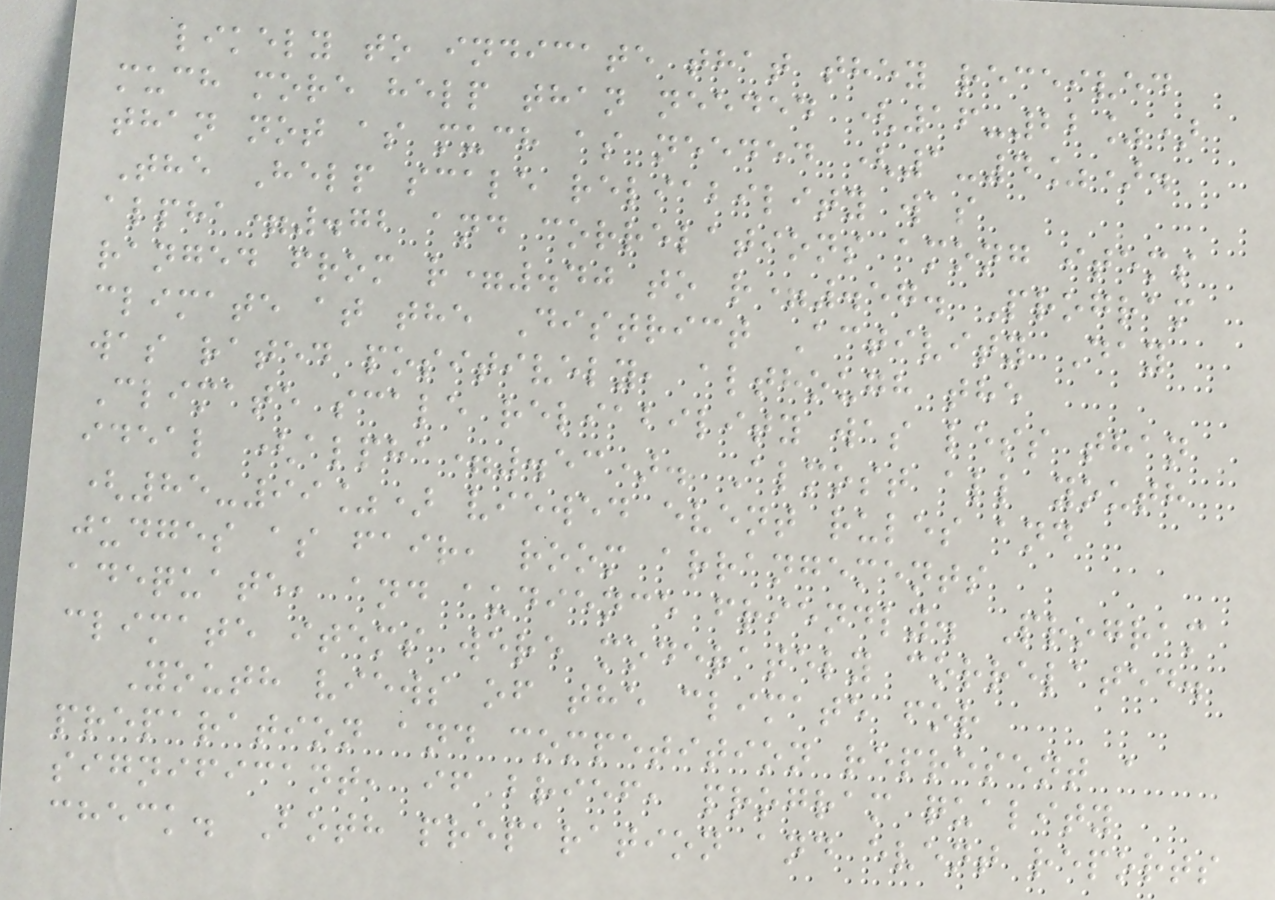likely to indicate that they received
much more help than needed (16-22%)
than not as much as needed (1-4%).
The Help scale reliability was
alpha=.72 and correlations among items
ranged from r=.40 to r=.57. Program
climate at the District Activity Day
was rated positively, although the
Climate scale reliability was less than
ideal (alpha=.53). Almost all youth
(85-99%) viewed event rules and
judges as fair, room arrangements
adequate, and audience friendly. Program
climate items were moderately correlated.
Youth views of the climate for
preparation and competition represent a
significant, if brief, program quality
check. Both preparation and event reports
